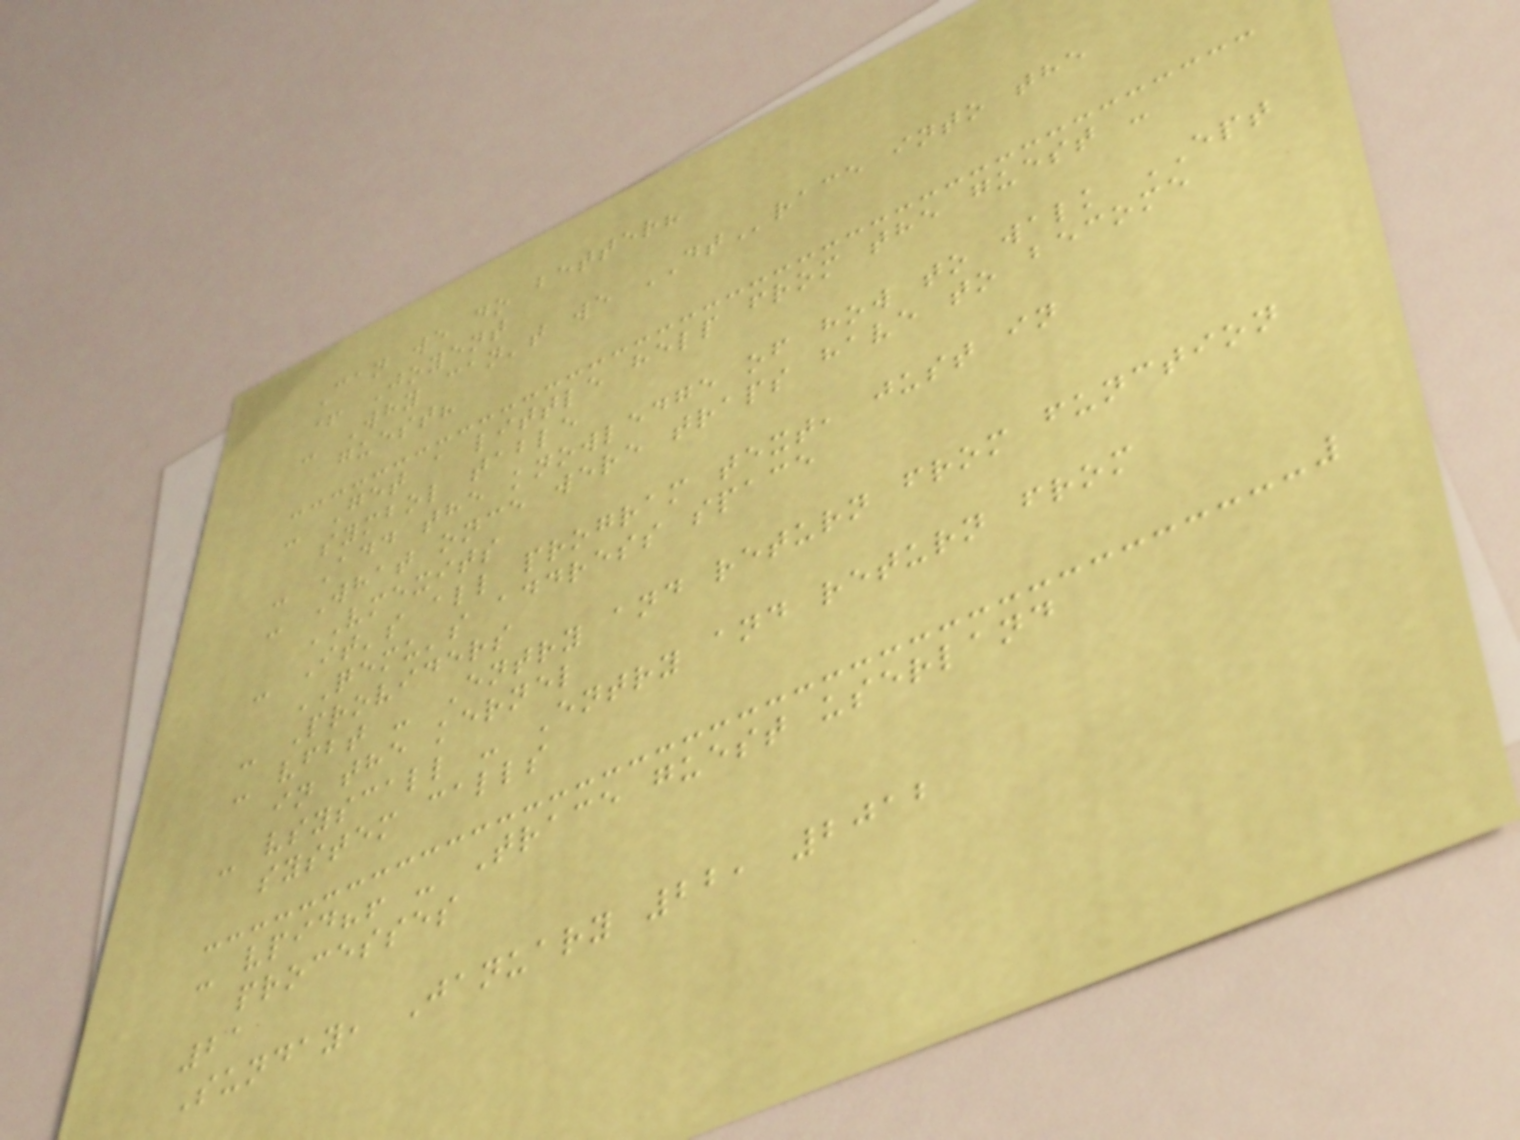Can we do better?
+ Joyent
- Why can't we DTrace into the
guest?
- Get a little help from the guest -
symbol table
- Add the knowledge of how to walk EPT
- What once were traps have to become
VMEXITS
- It's all program text, just in
QEMU's address space
- Providers
- vfbt - Entry and return from function
in the kernel
- vsyscall - Entry and return from
system calls
- vpid?! - Trace guest userland
processes
21
Sunday, January 22, 2012
